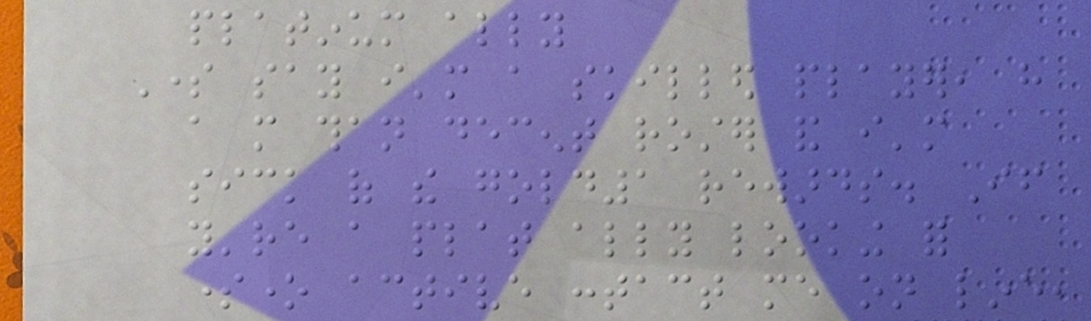platinum ally
Some say i'm a skilled player, have
a more than decent roster and i'm
sick of the gold1 rewards. If
you're a plat ally looking for
someone active contact me on line,
